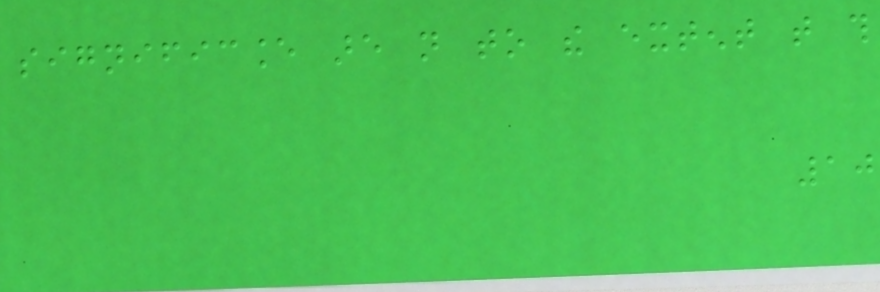significance are not to the extent that this
10
